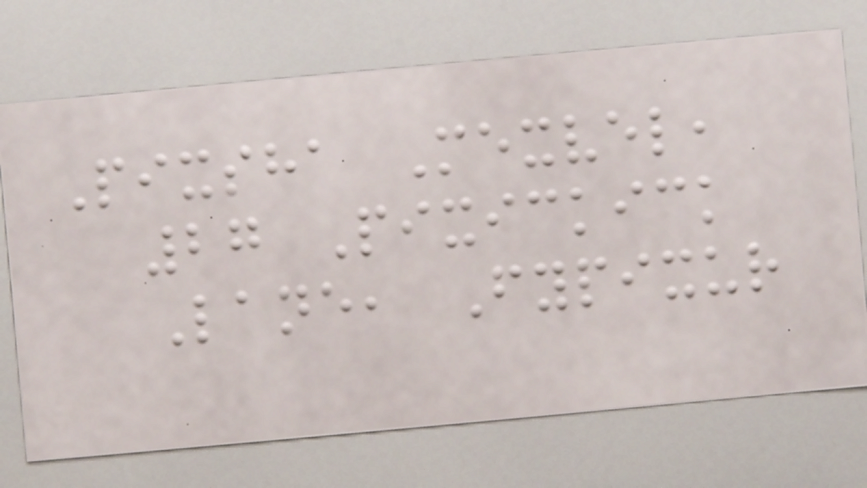Pixsha Mexvel,
27 Pixickick
Lane, Fypixur
